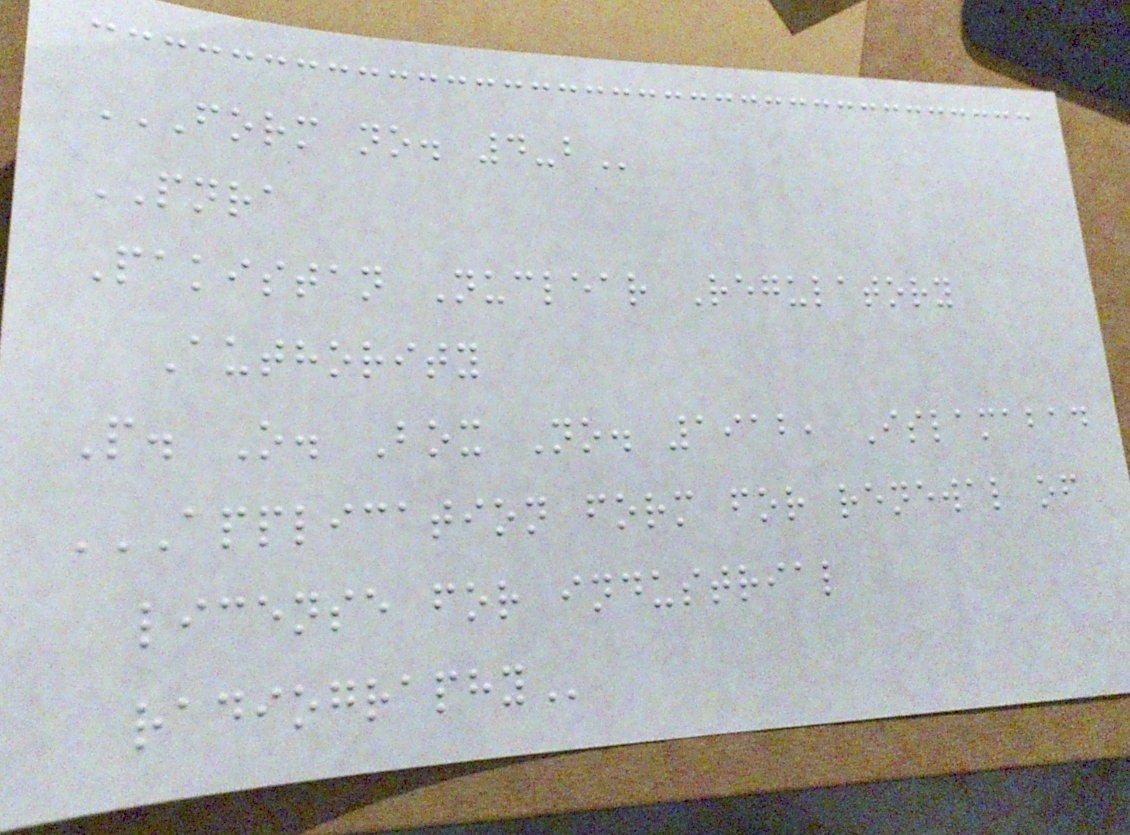FORM NO. 4-B
PNRA
Pakistan Nuclear Regulatory
Authority
P. O. Box No. 1912, Islamabad
APPLICATION FORM FOR RENEWAL OF
LICENSE FOR INDUSTRIAL
RADIOGRAPHY
